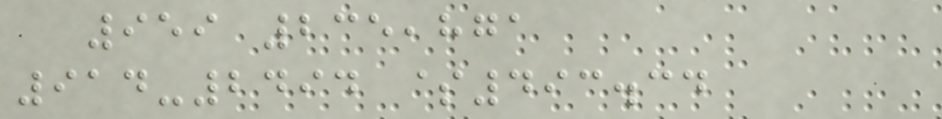959 235,871
914-2494 $493.34
